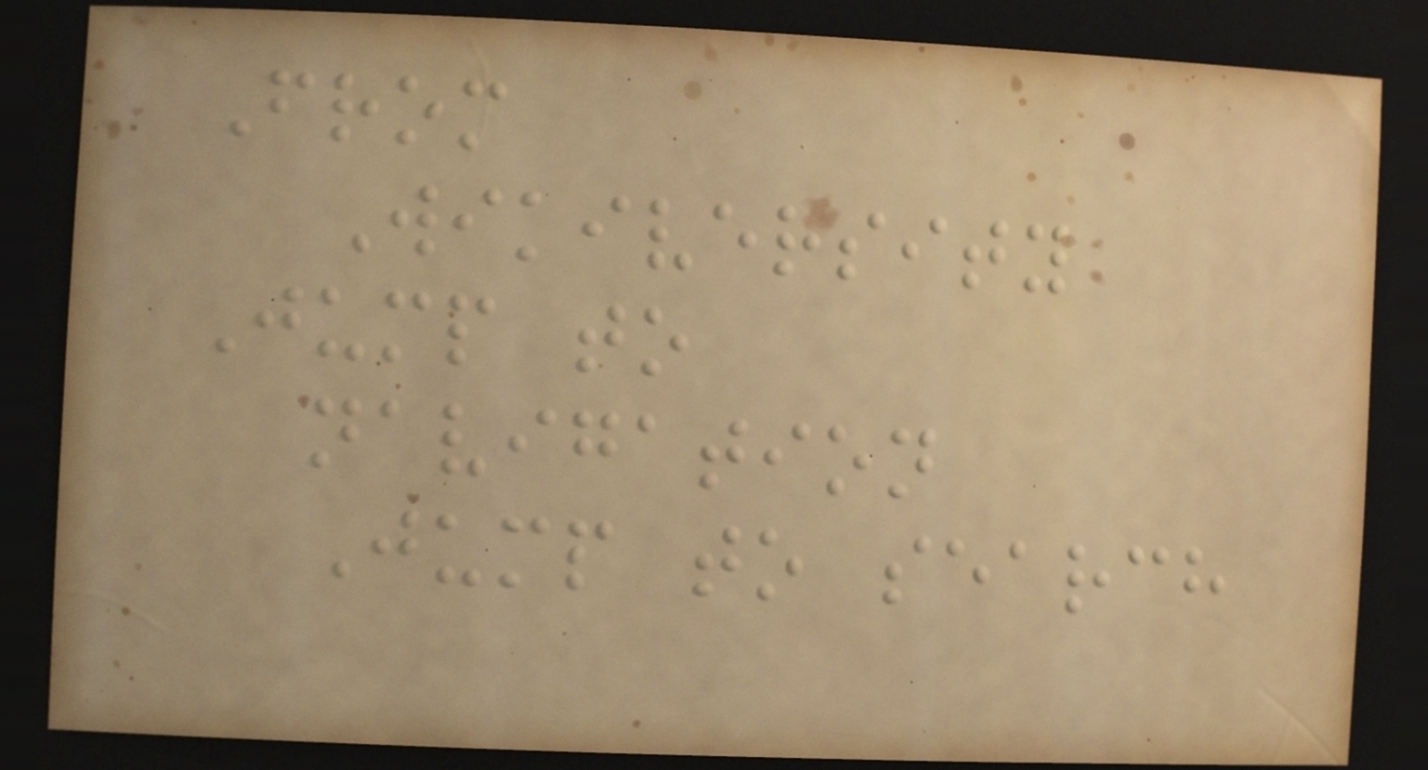From
Wikiversity
Jump to
navigation
Jump to search
